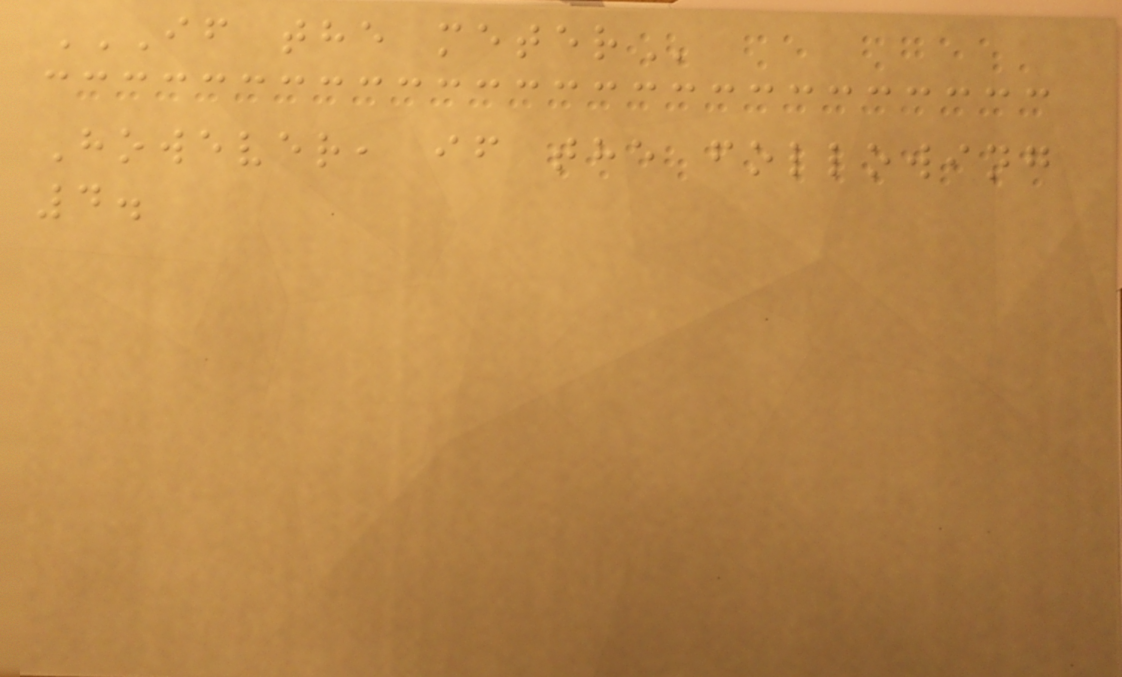IF THE METER
However, if the following
4.
